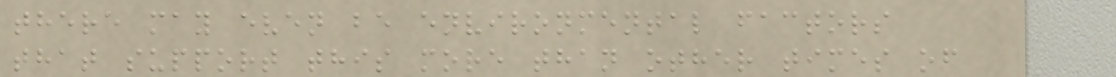there may even be environmental factors
that support this more than other times of
